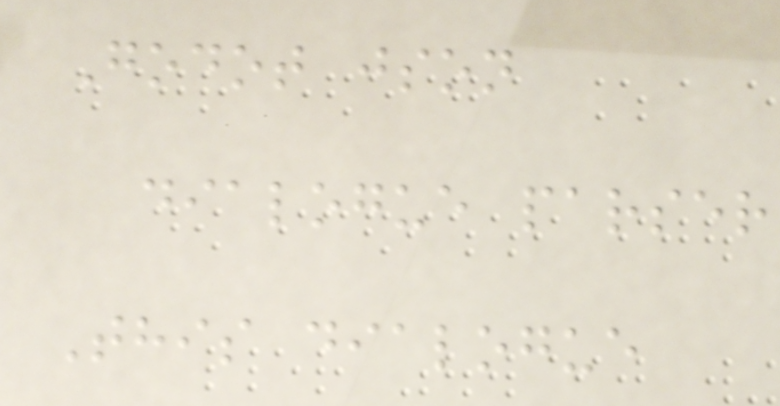Godot json
dialogue parser
This dialogue
